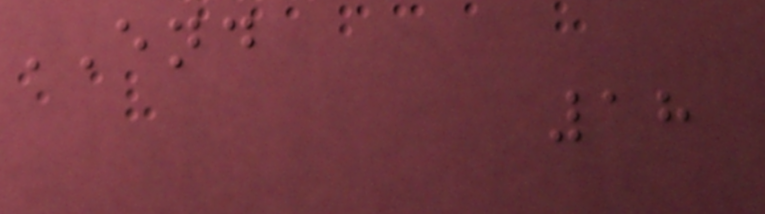END
18
